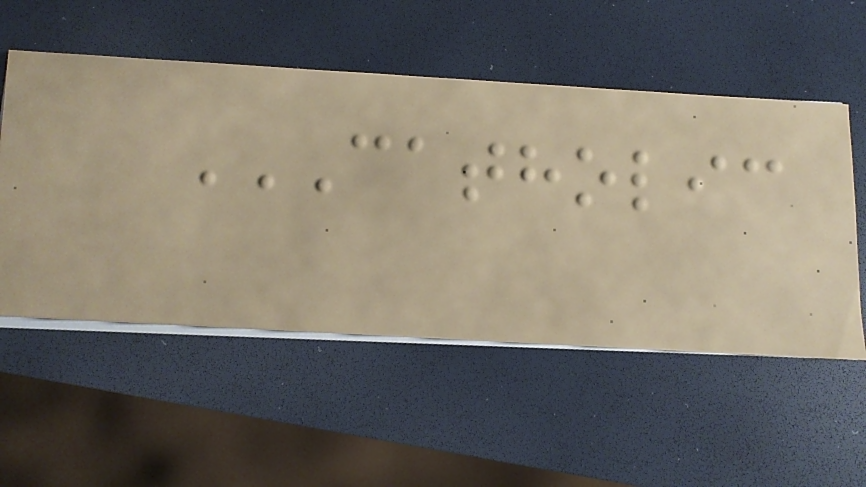CATHOLIC
